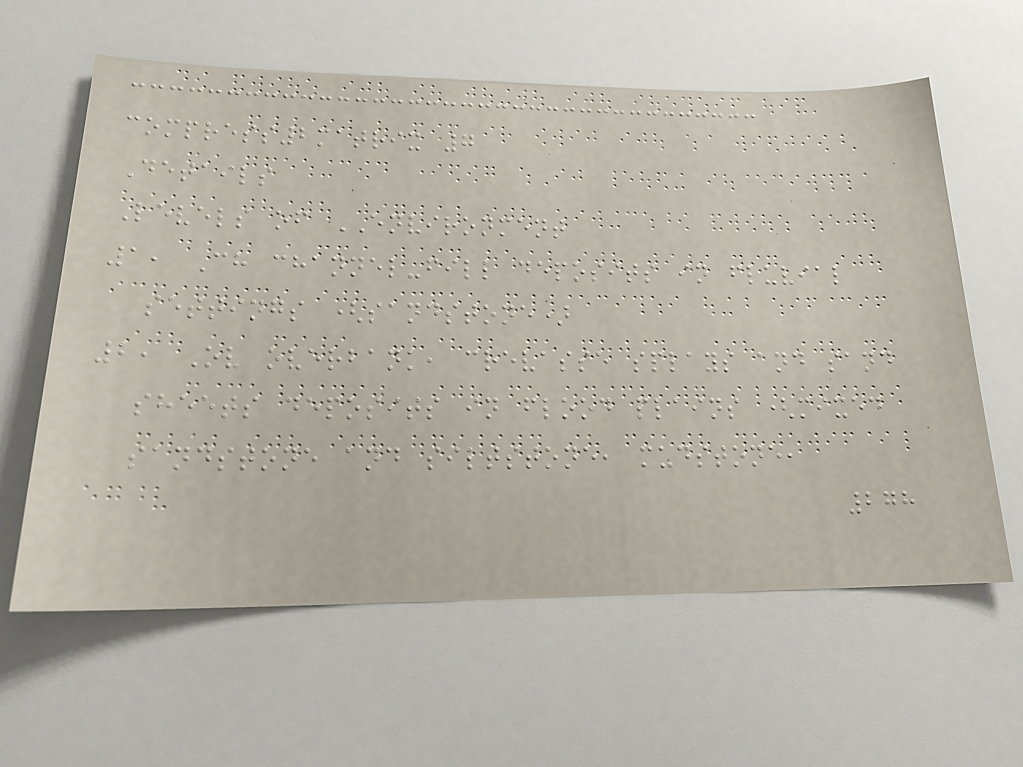compress2matrix 7
Details
Levels of ENVIRONMENT
1, Ch channel-fill deposits in fluvial
settings (sandstone)
2, Ov overbank, crevasse splays and sand
sheets deposits in flood plains (mixed
sandstone and siltstone, mudstone,
278
